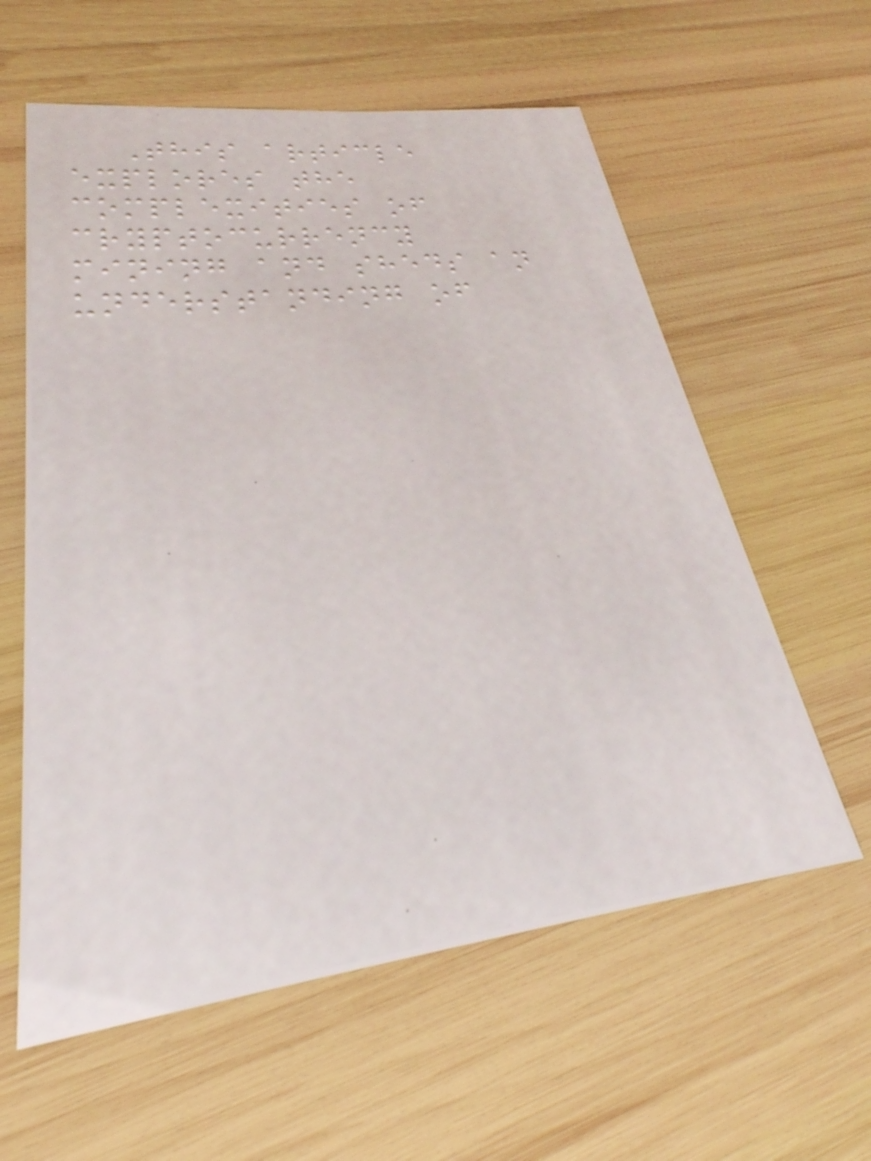This article
explores the
complexities of
cryptocurrency
mining and sheds an
understanding of
